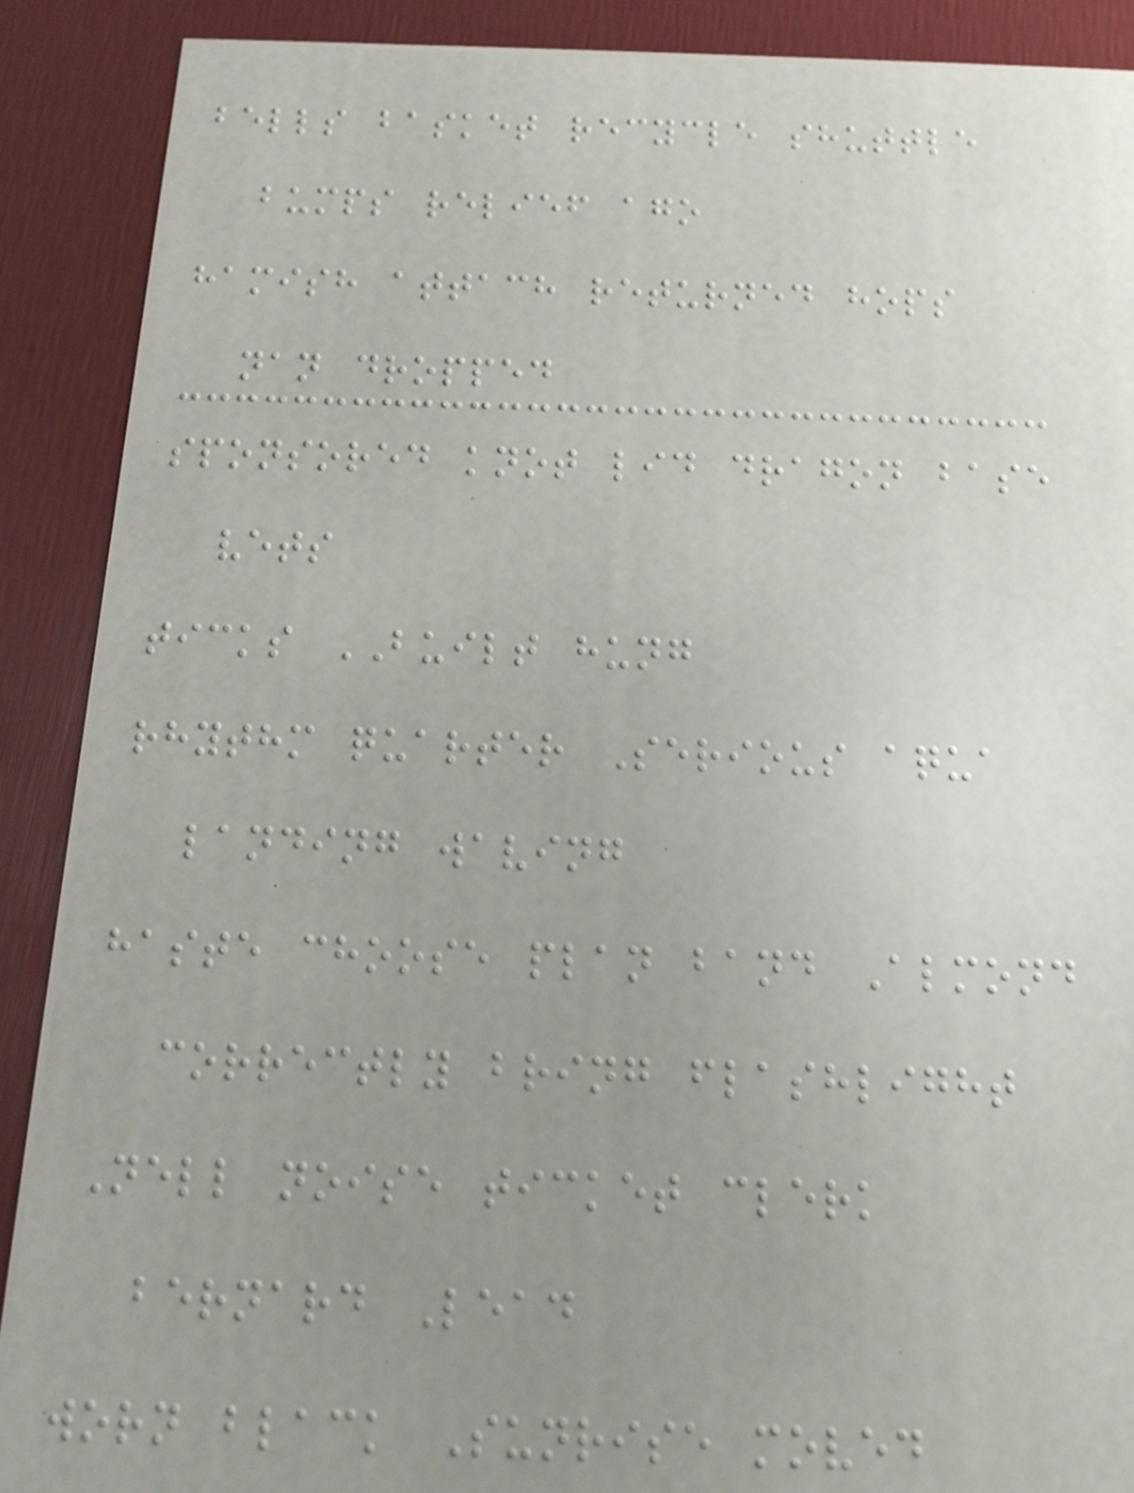bells basket recycle shuttle
bumps relief ago
hamish attach returned hops
nan dropped
sponsored knot lid dragon base
vets
ticks BUILT hung
rhythm quarter Serious aqua
landing waving
haste choose plan band Almond
correctly bring flashlight
Nell noise ticket clerk
bernard Lead
worn black Sunrise moved
